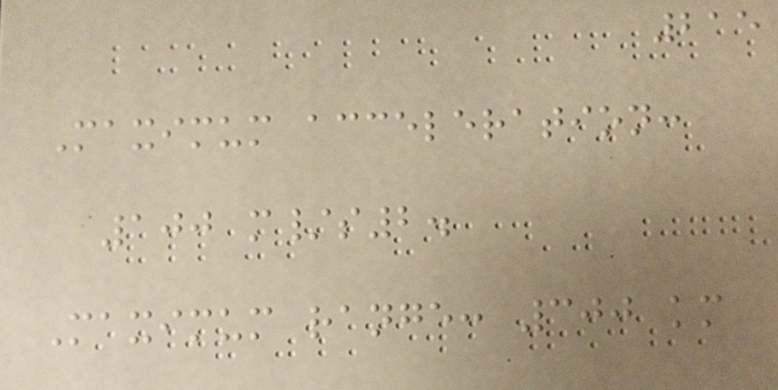215
Maximum acceleration:
100 m/s2.
Maximum range: 300 km
